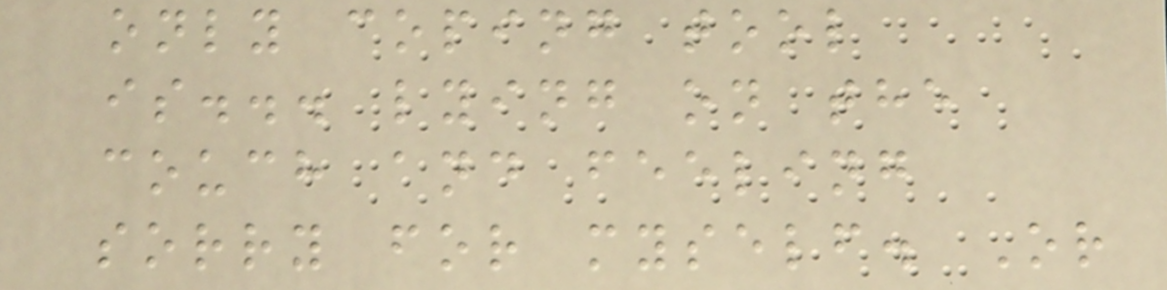only coping tool
is... lying on the
couch and feeling
sorry for myself. Or
